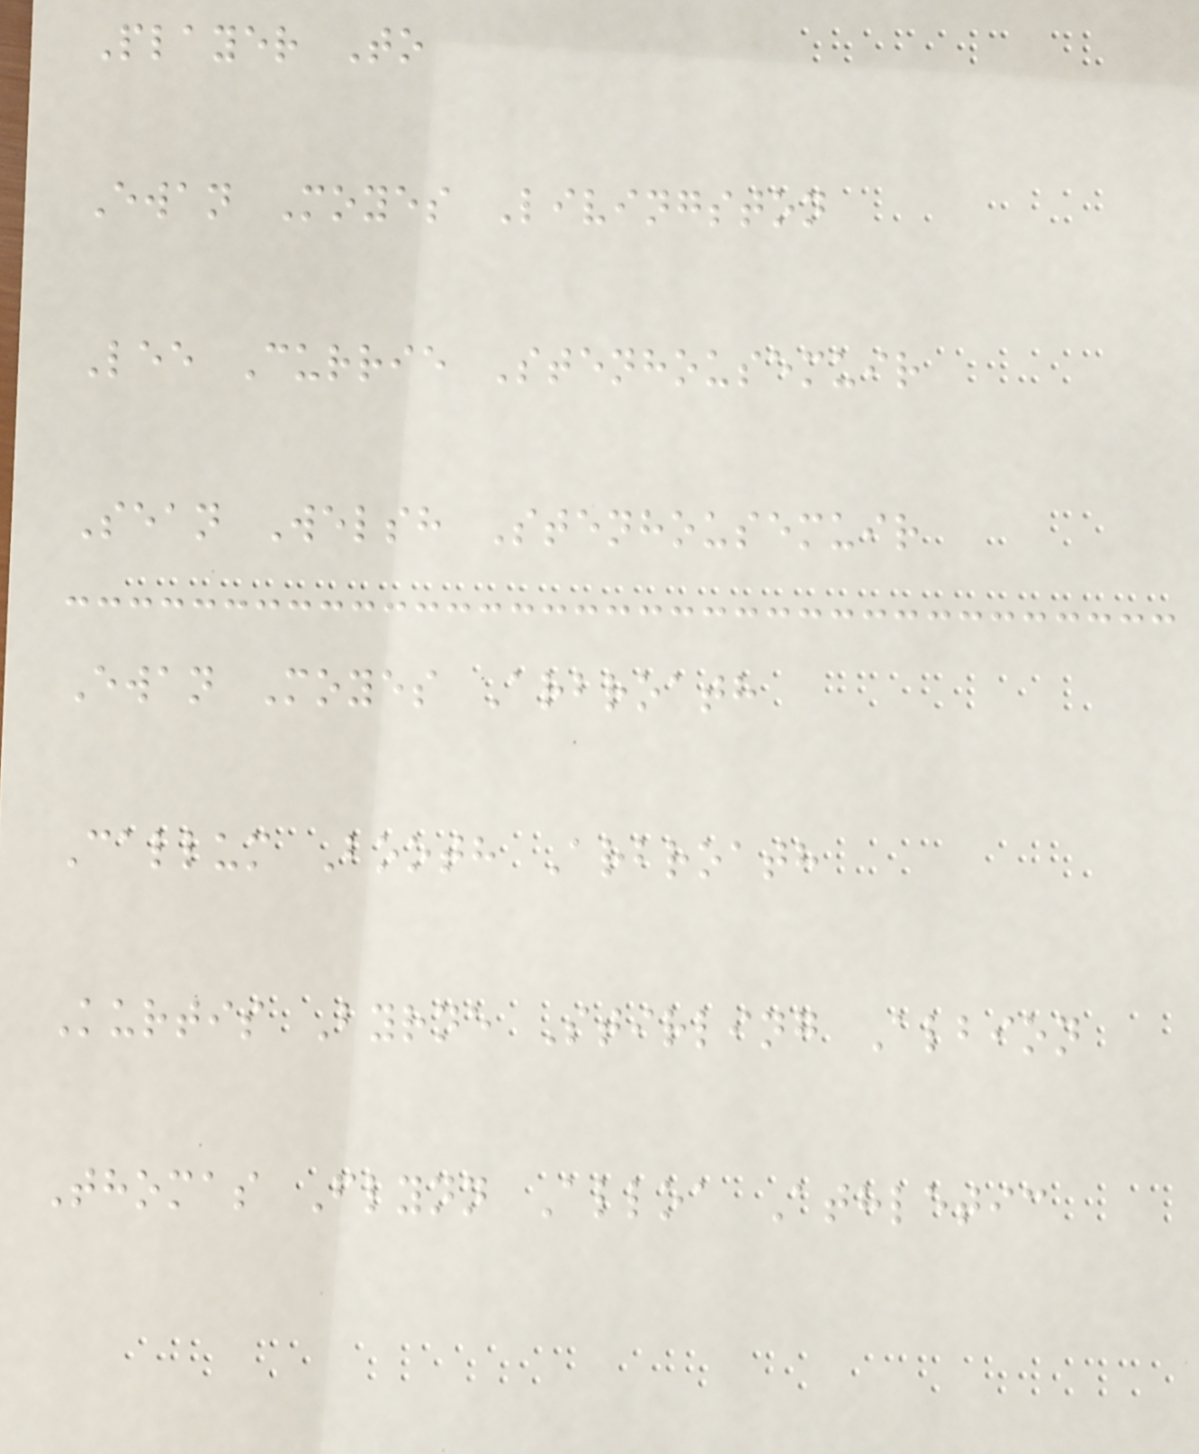Player To
Ewan Moyes Livingston
Lee Currie Stenhousemuir
Sean Welsh Stenhousemuir
Ewan Moyes Arbroath
Callum Booth Arbroath
Kurtis Byrne Stirling Albion
Thomas Flynn Alloa Athletic
